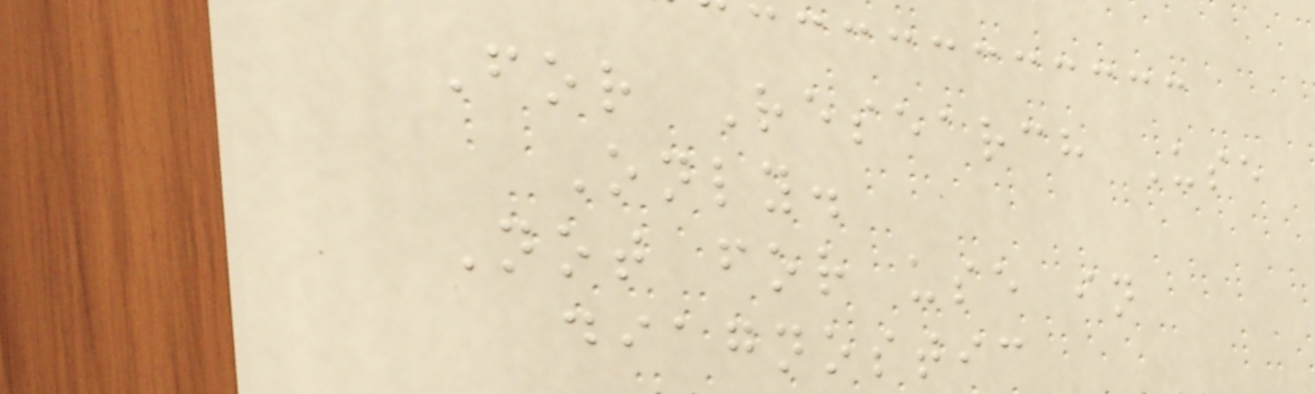For Research Use
Only.
Not for use in
diagnostic
